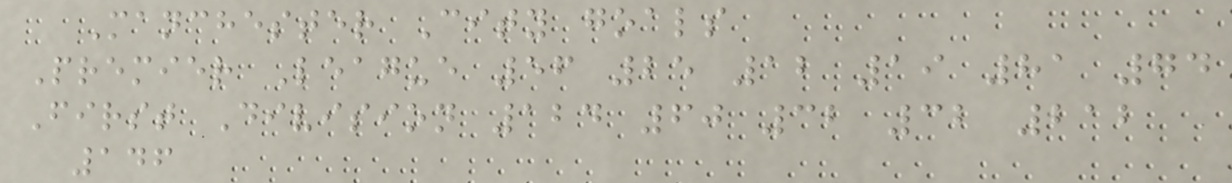Manchester City goals
Premier League 56 25 12 19 81 74
First Division 124 60 32 32 212
146
